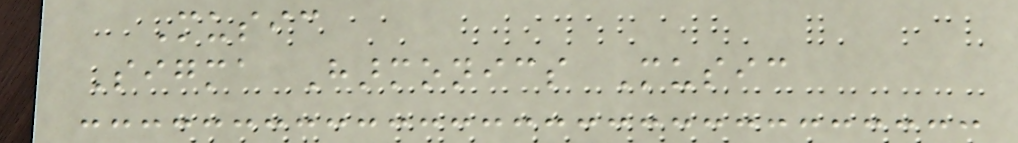Music
Sigma Harmonics Music
